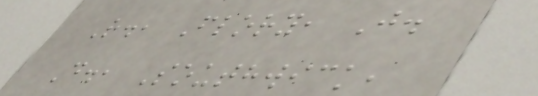R., Flory, J.
D., Southwick,
